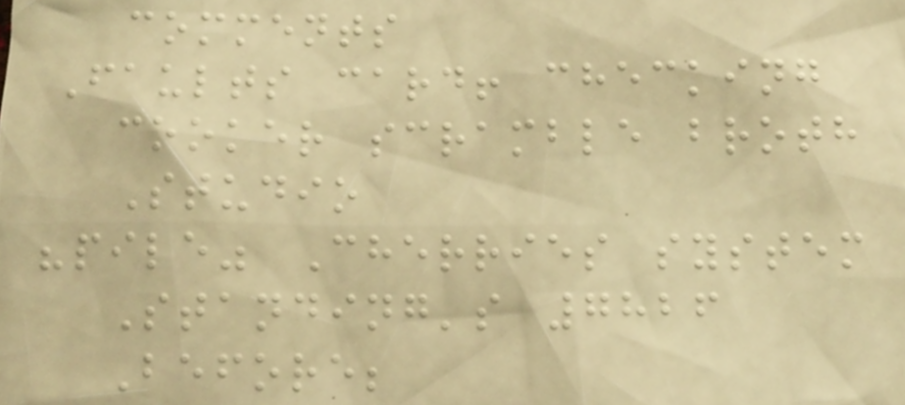comments
Faults card! checking
cooker scramble broth
Studio
"pile" Cherries system
Standing's 7826
Before;
